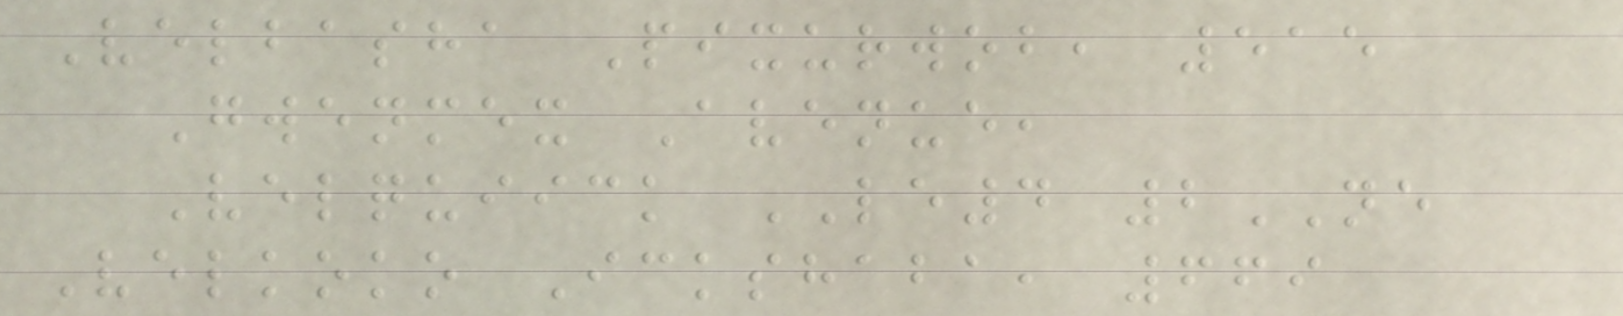Velbasha Pixurwob, 515
Gwenmex Avenue,
Velquiick LE4 2NE
Velkoko Ickshaba, 669
